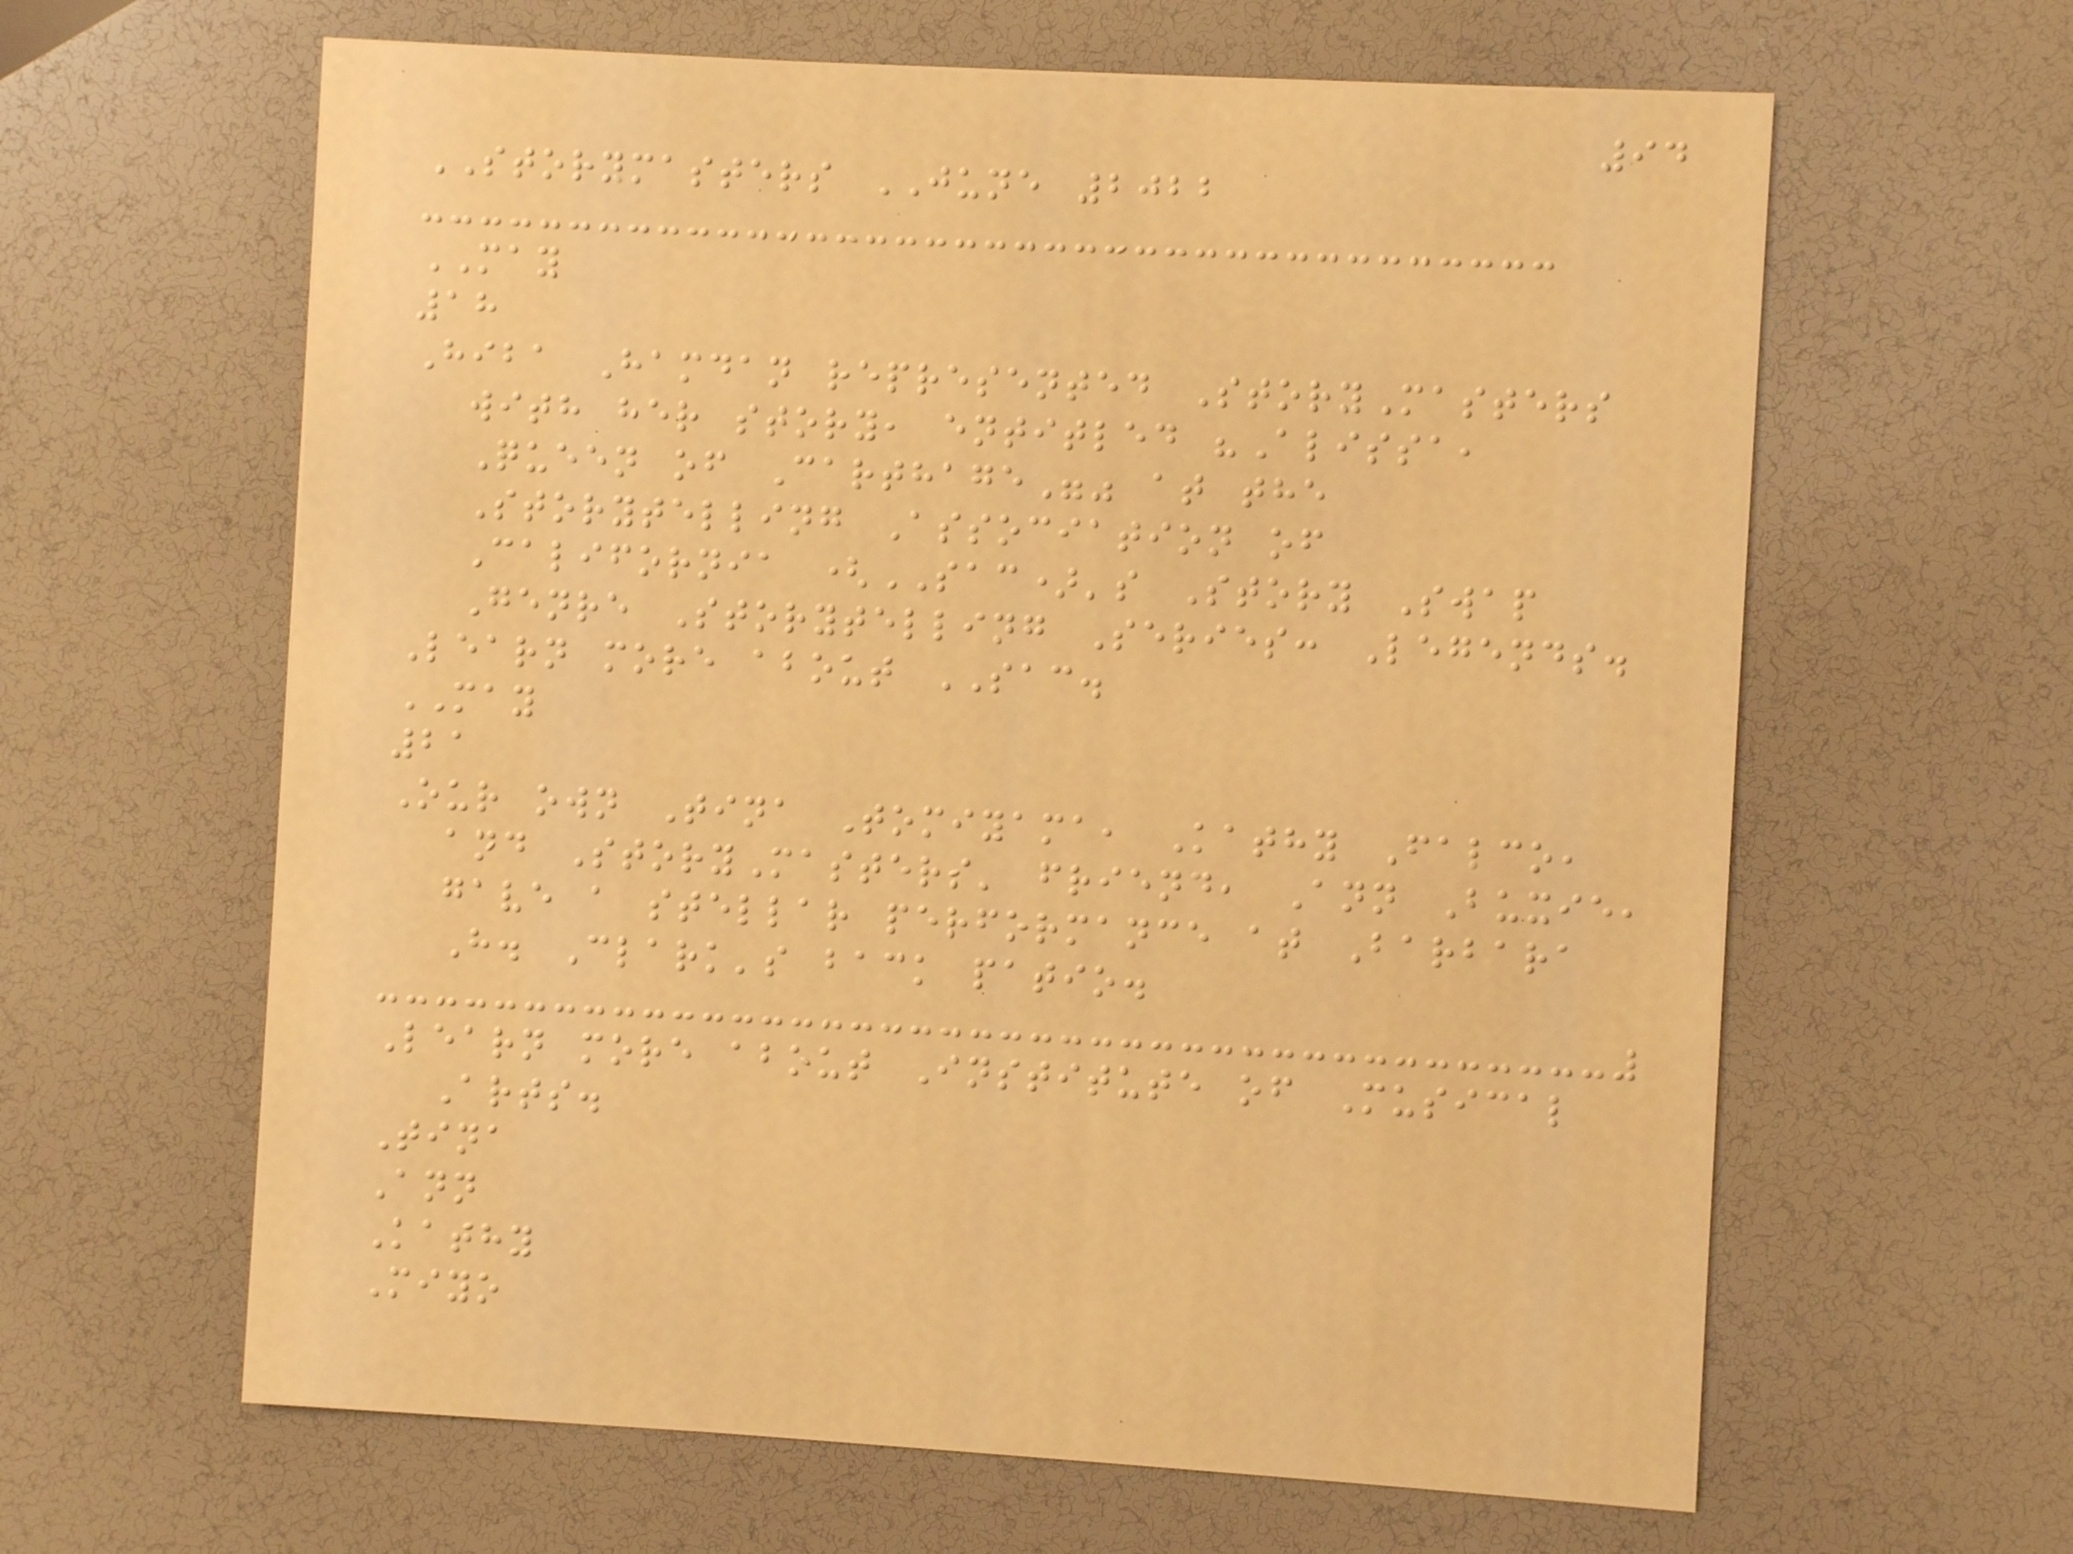94
STORYMASTERS JUNE 2022
MAY
18
Hiba Hamdan represented StoryMasters
with her story, entitled "Alissa,
Queen of Carthage"" at the
Storytelling Association of
California (SAC)'s Story Swap
Genre Storytelling Series: Legends.
Learn more about SAC.
MAY
21
Our own Tina Tomiyama, Kathy Falco,
and StoryMasters' friend, Ann Buxie,
gave a stellar performance at Barbara
H. Clark's back patio.
Learn more about Institute of Musical
Arts.
Tina
Ann
Kathy
Miyo
